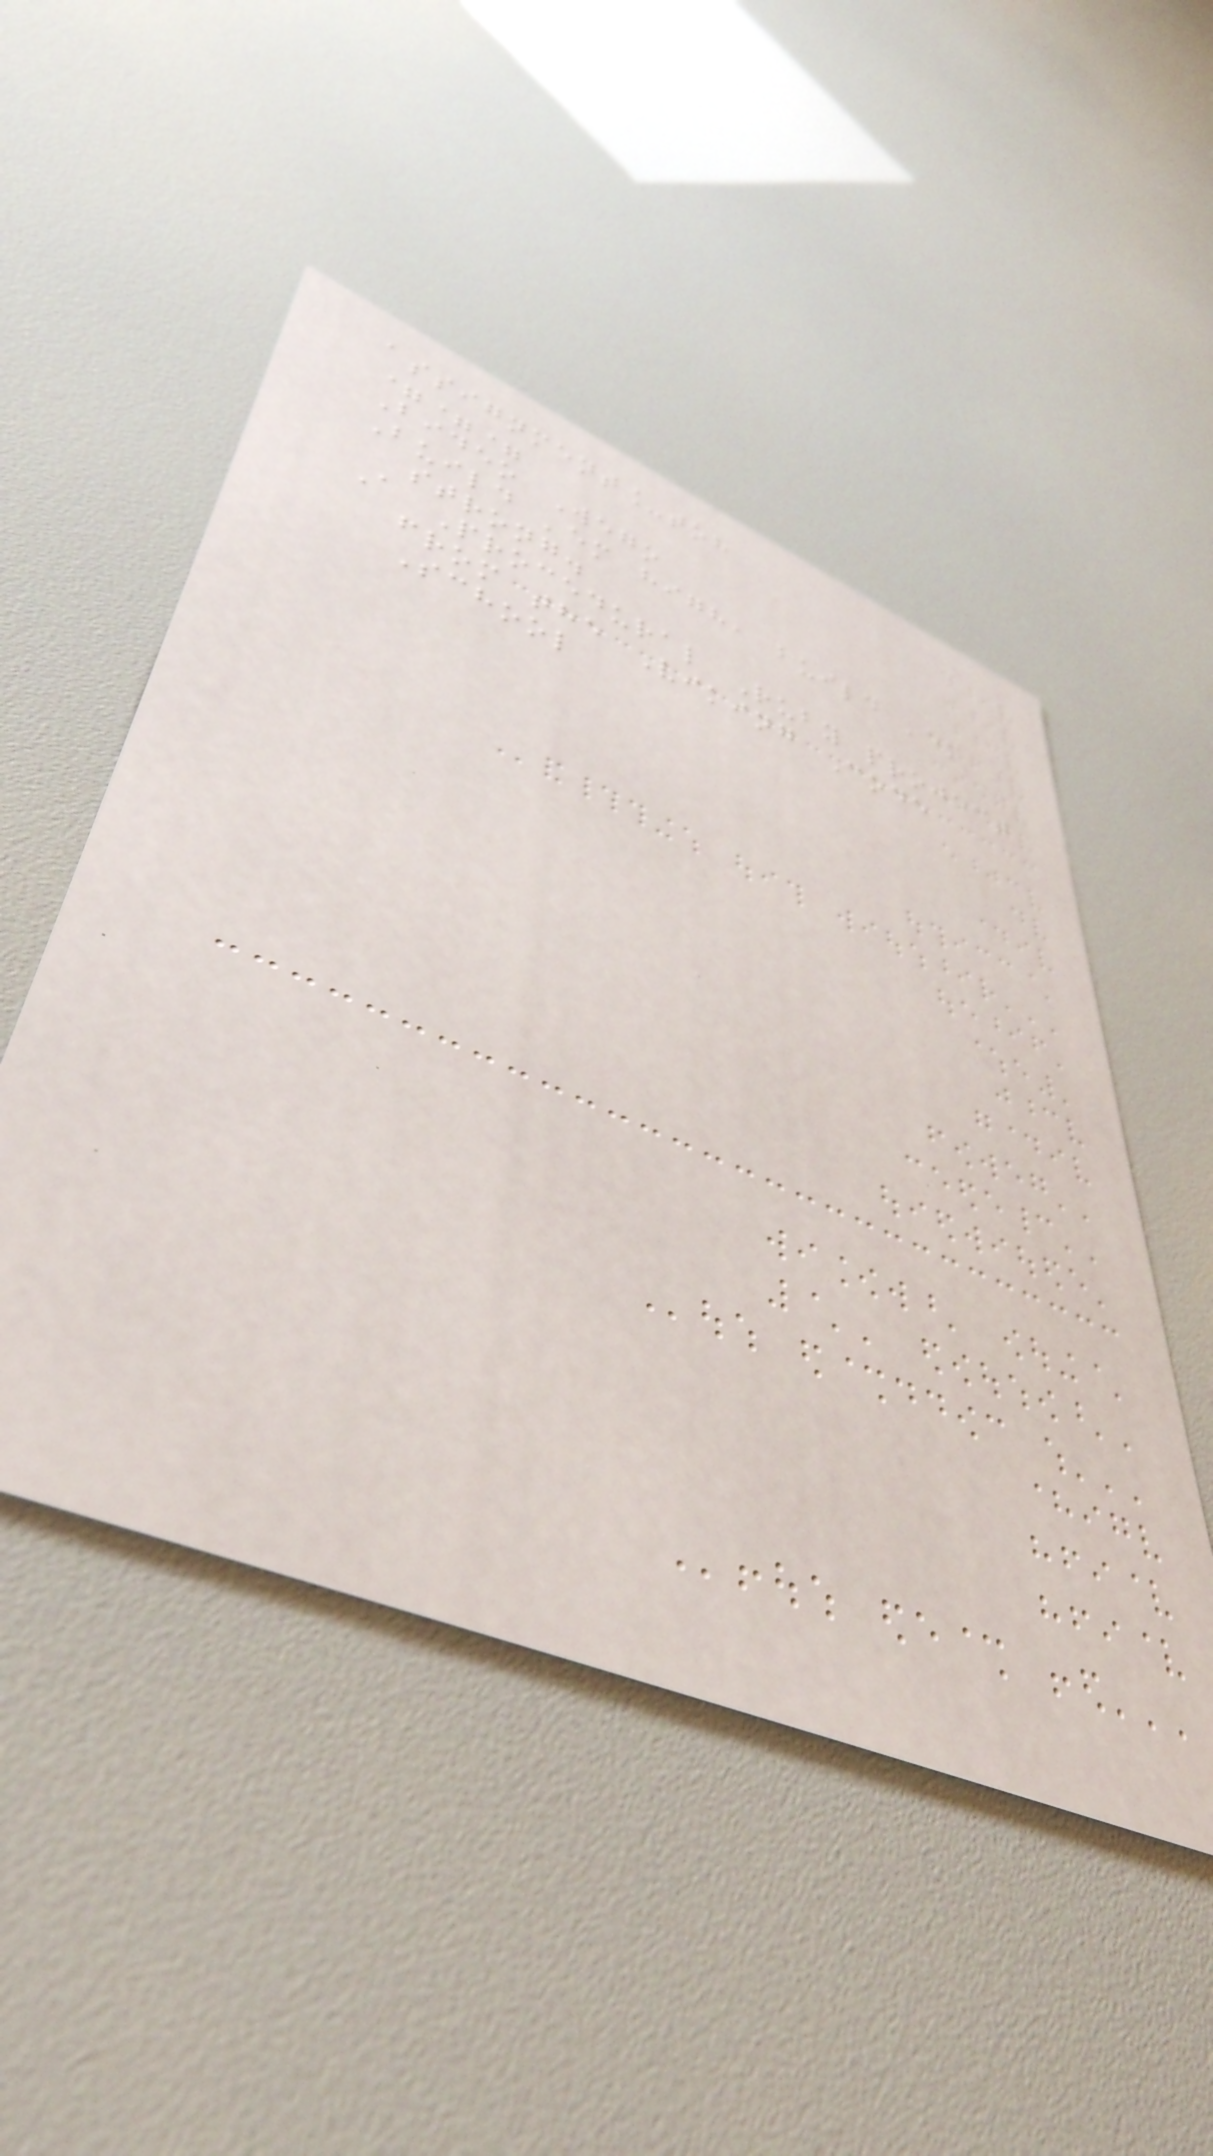assignment_toh
===
Bideo Wego
Build 'em high, build 'em
strong.
A Procedural Ruby project
from the Viking Code
School
